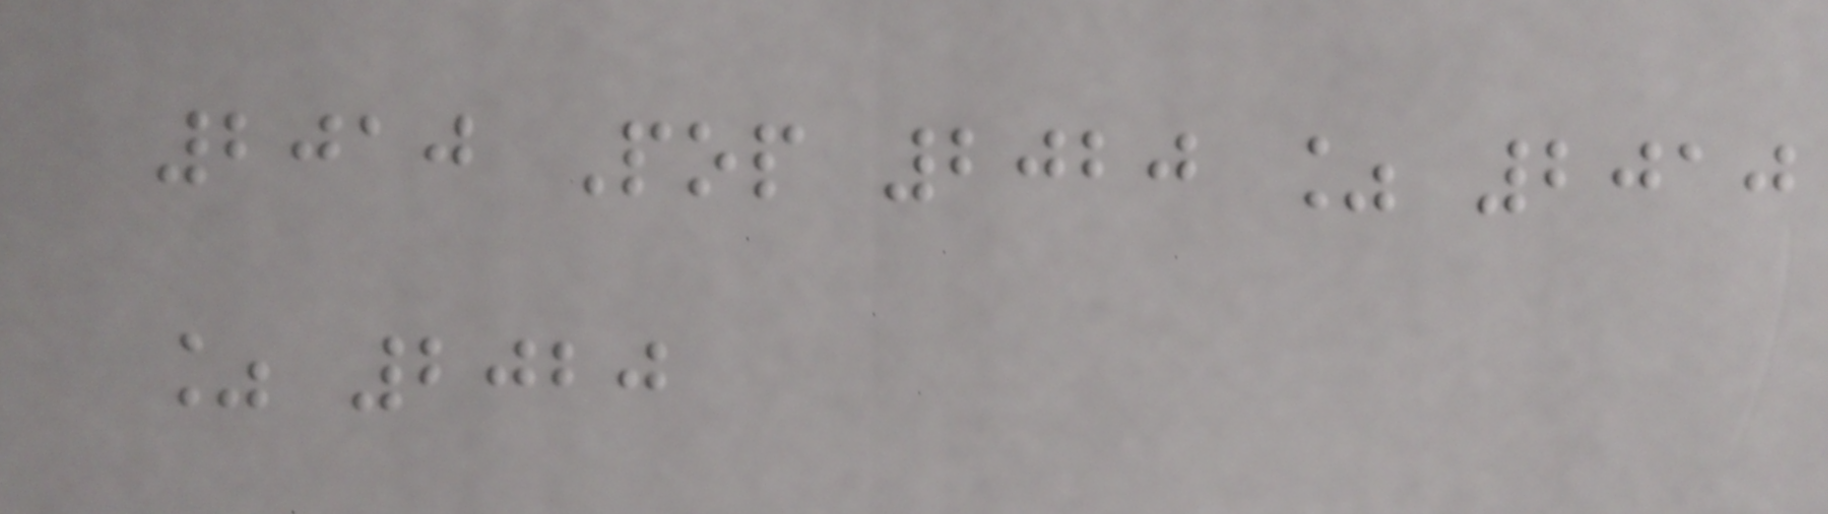2010 Pop 2020 % 2010
% 2020
